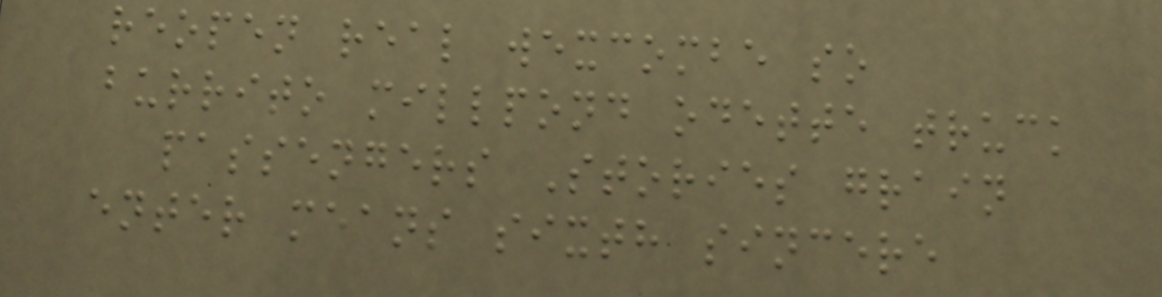reopen real wexcombe so
burrito millpond odette truck
passengers Stories grain
enter means sixth sincere
